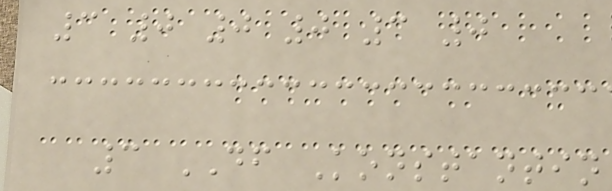3 0 0 0 3 0
3 DF Konstantin
